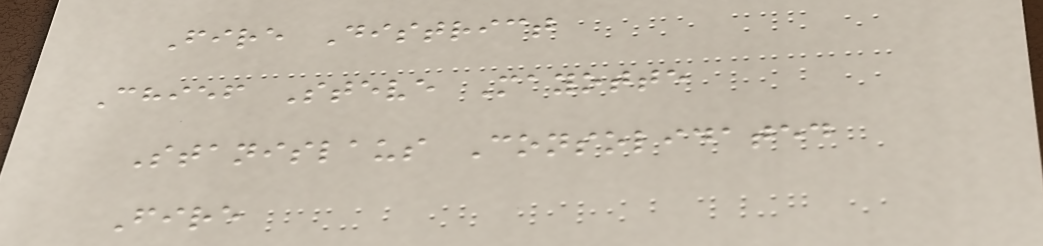Fire District
Chief Steve Mayotte
Stanislaus Consolidated
Fire
